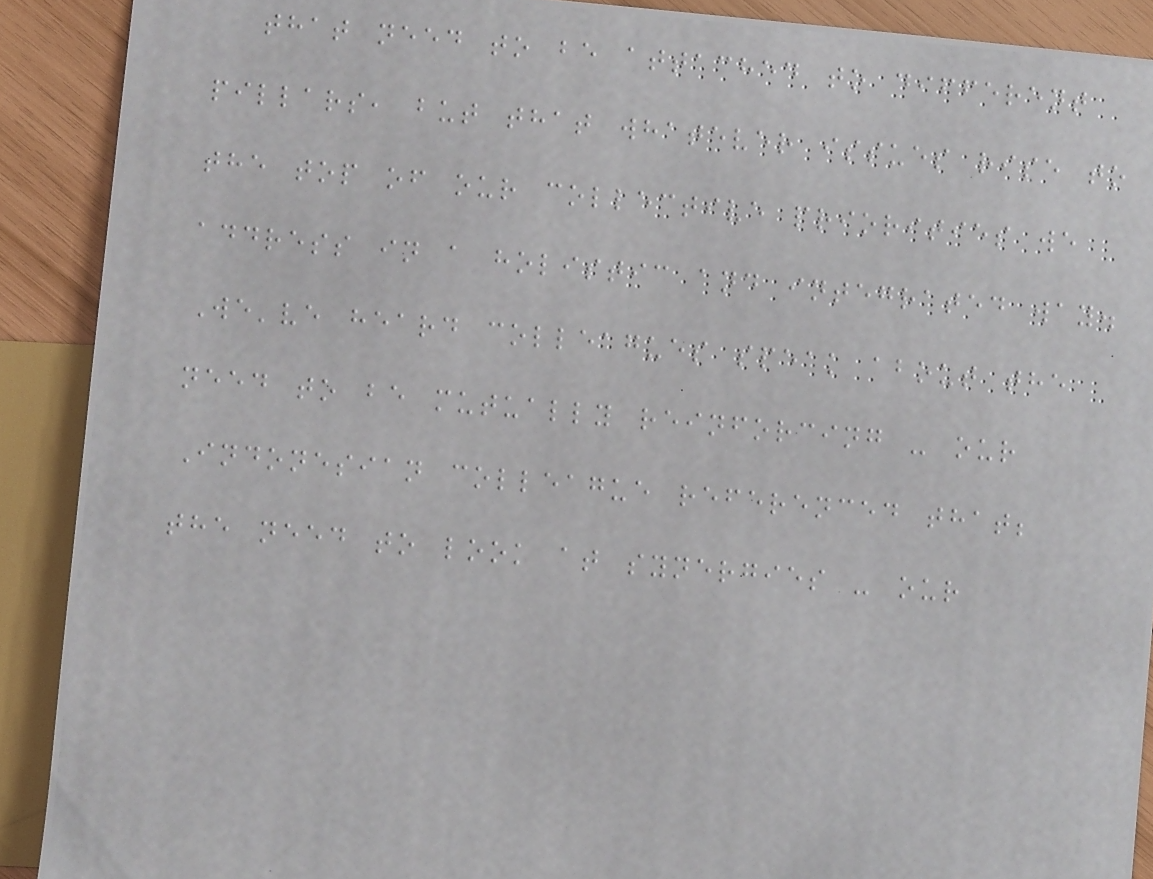that need to be attached to different
pillars, but that whatever issues rise to
the top of our collective priorities we
address in a holistic and integrated way.
We've heard colleagues speak about the
need to be mutually reinforcing - our
Indonesian colleague referenced that;
the need to look at synergies - our
